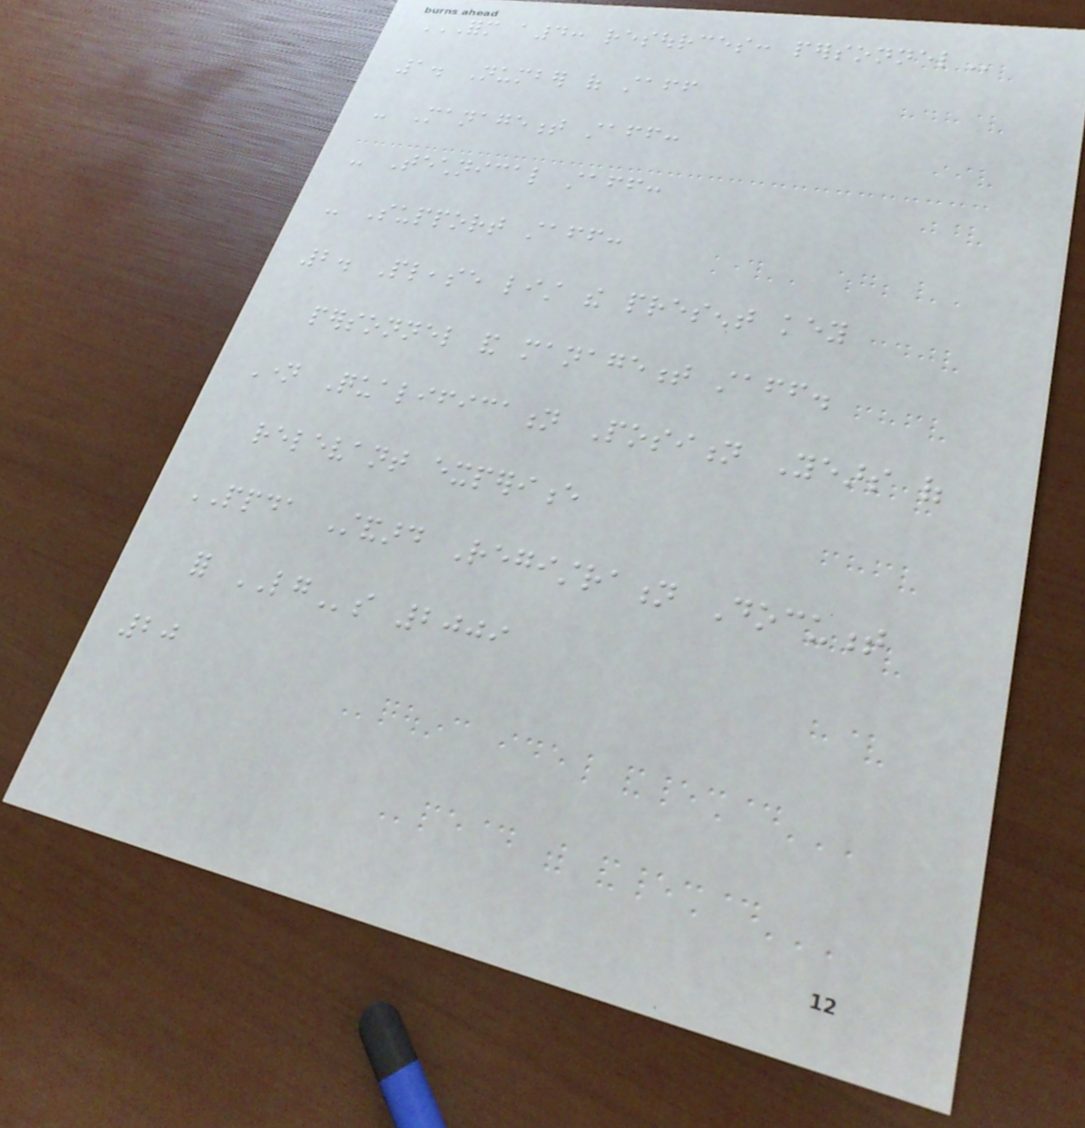FORM A4: RESOURCES: PERSONNEL
1. Number of staff
- Management staff:
- Technical staff:
- Support staff:
2. Please list the present key
personnel and management staff.
Name Qualification Position Years of
relevant experience
PPDA Standard Registration Document
for LGs 2009
20
